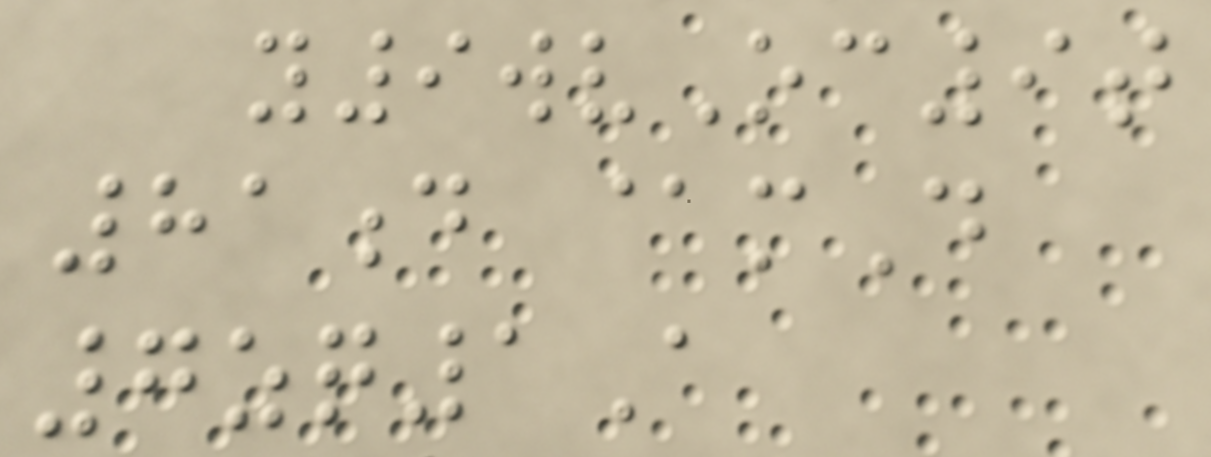y9wvOc9t
81d @mD
7zq1A
